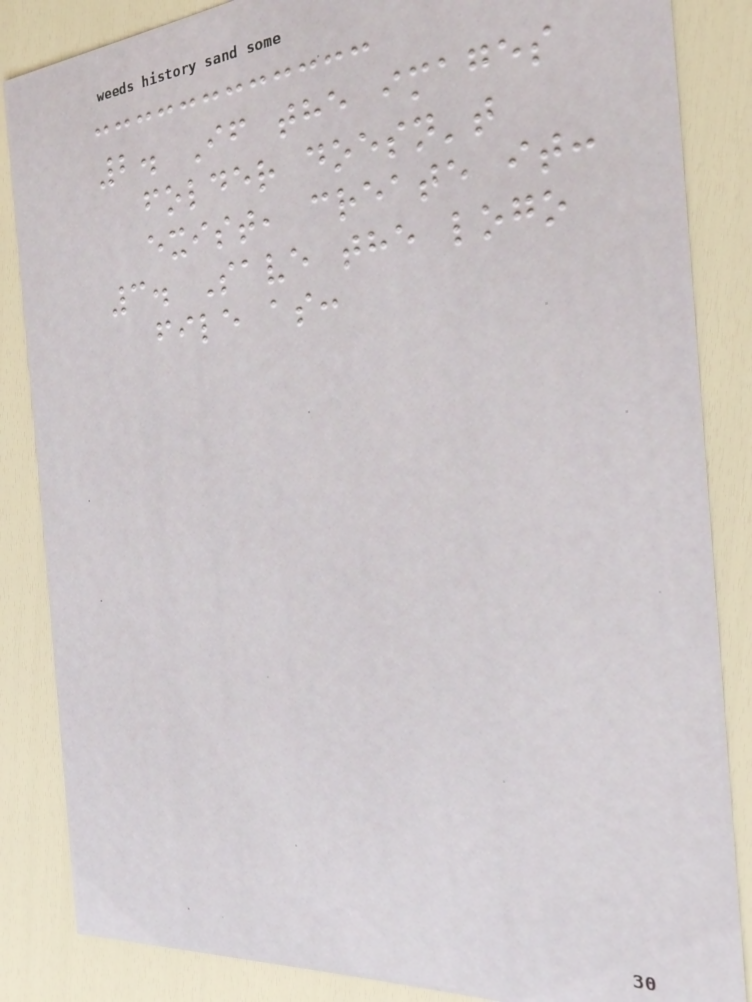2. If the images
folder doesn't
exist, create it:
3. Save the logo
file as:
